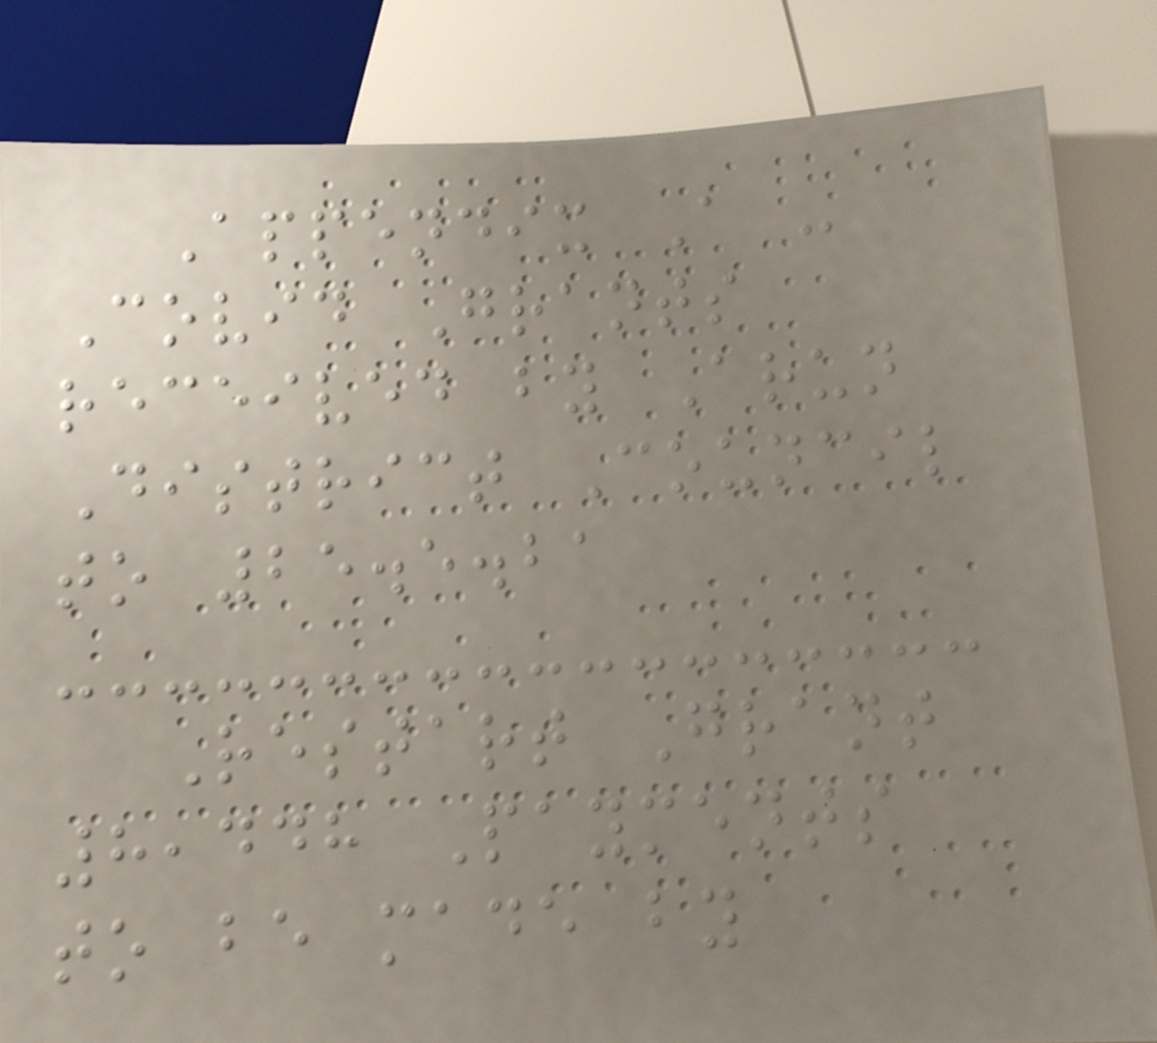Appendix A -
Covid Grants
received by Arun
District Council
to 25.5.21
Restart Grant
8,448 Payments
to be made by
